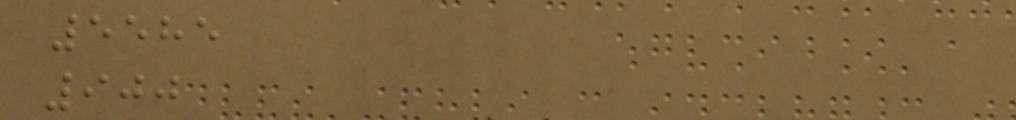5585
900
